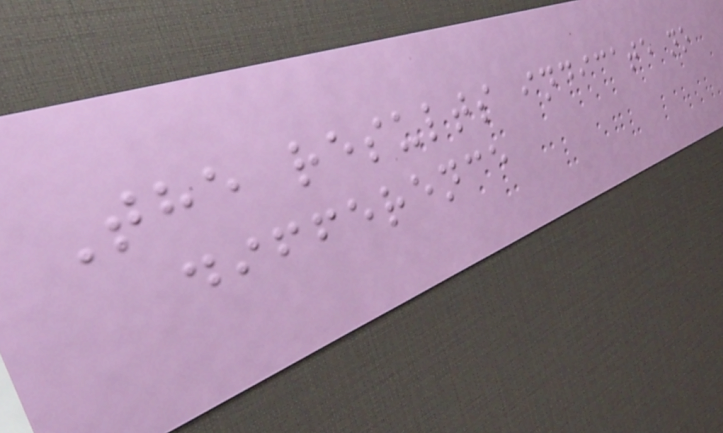The results indicate no
difference
